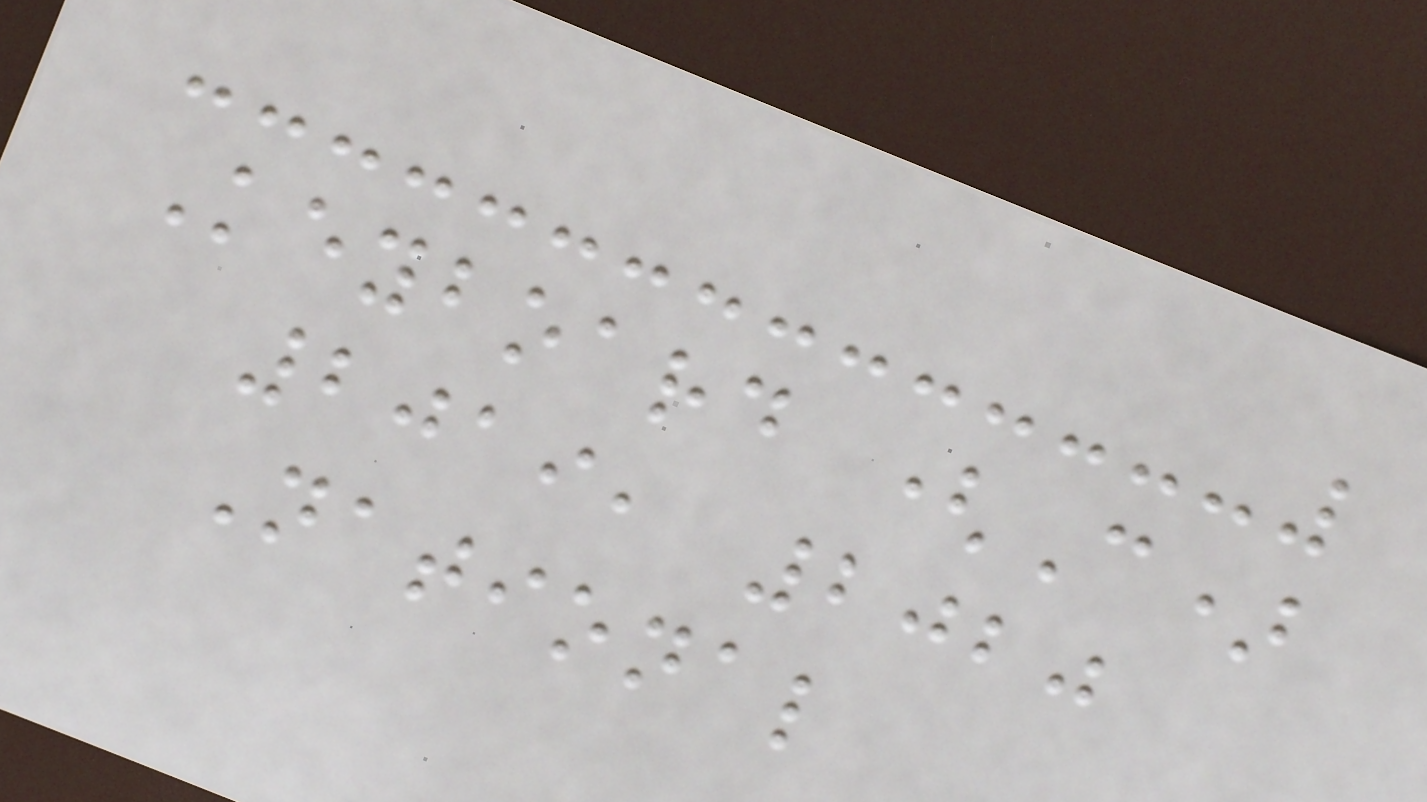Keyboard (C)
2019, 2020
National
